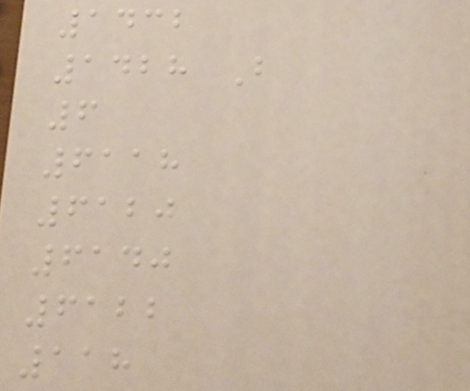1432
1428 B
6
6118
6120
6140
6122
118
